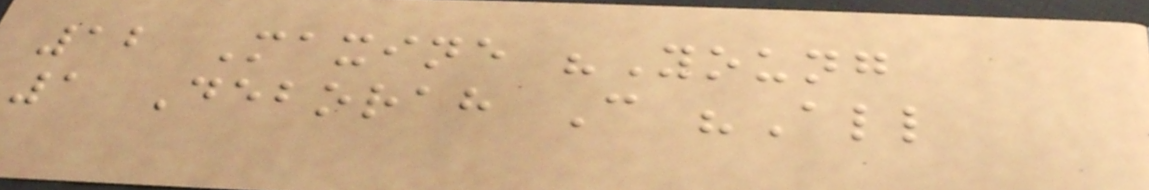12 Maxine "Young
1 Deborah C "All
